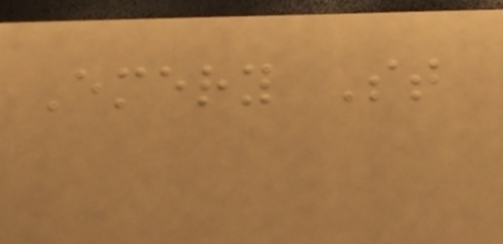Emery St
